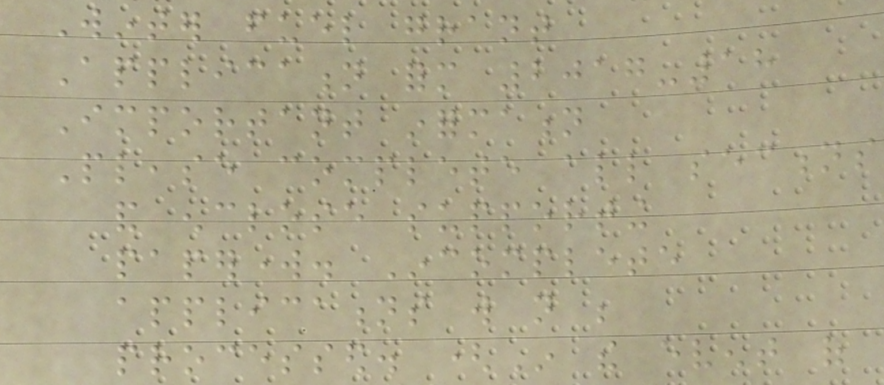Winter fuel grant
Application form 2017-18
Important information
Please complete all sections
and enclose supporting
paperwork. Incomplete
applications will not be
processed. (In the event of
